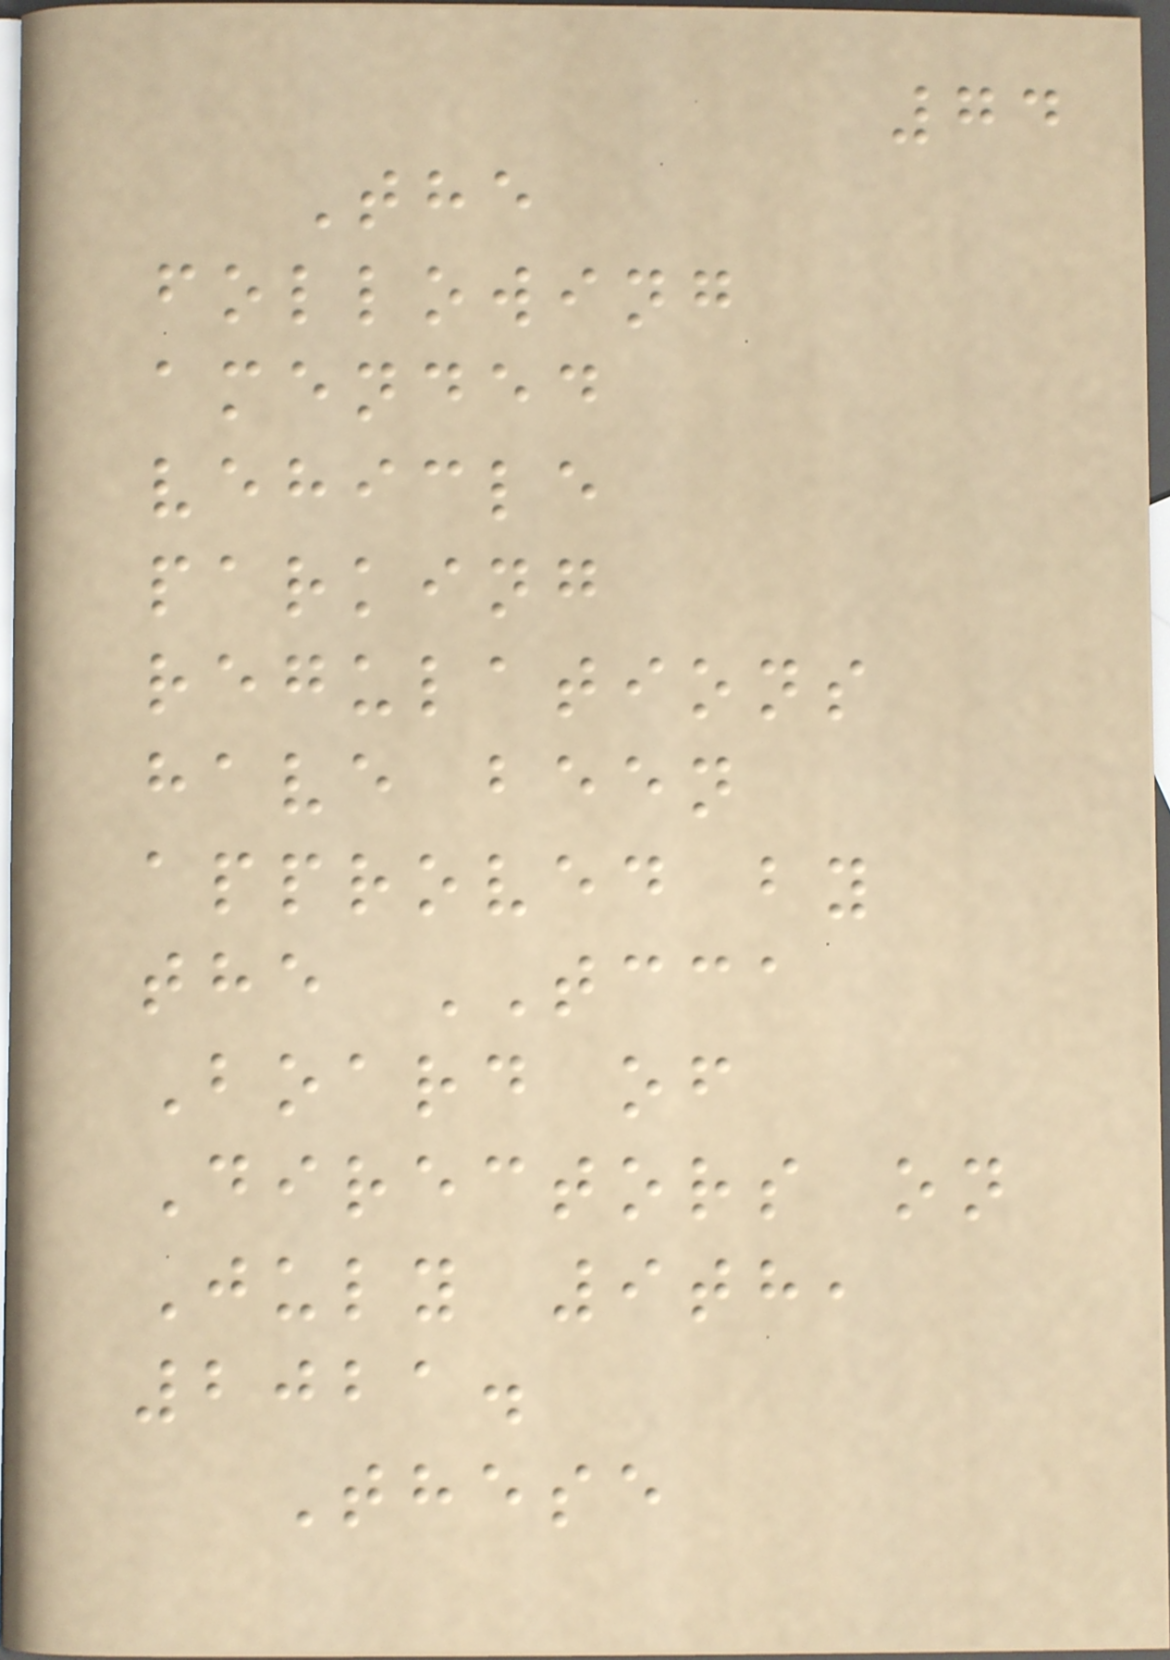74
The
following
amended
vehicle
parking
regulations
have been
approved by
the TCCA
Board of
Directors on
July 9th,
2021.
These
